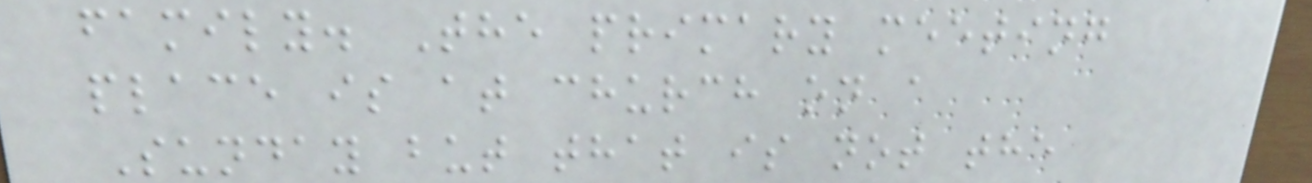family. The primary meeting
place is at church on a
Sunday but that is not the
